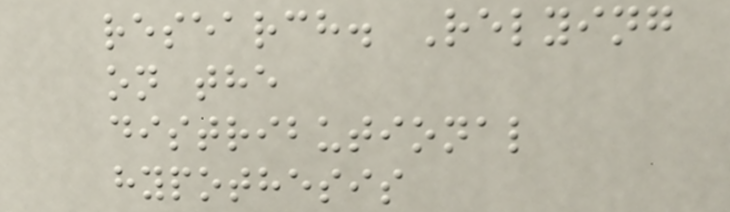research. Relying
on the
distributional
hypothesis
